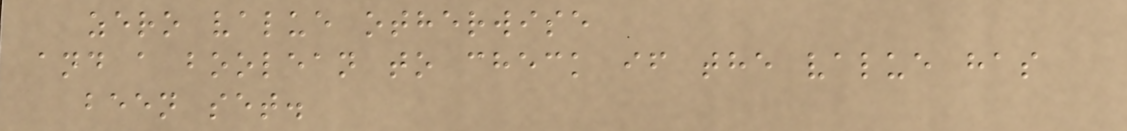zero value otherwise
and a boolean to check if the value has
been set.
